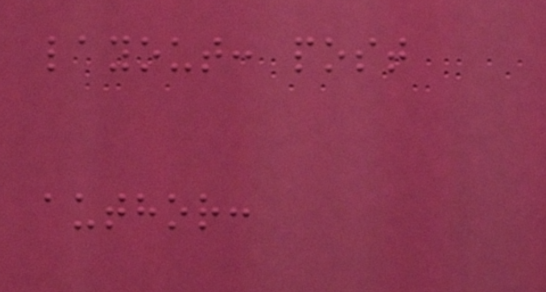layout: post
author:
